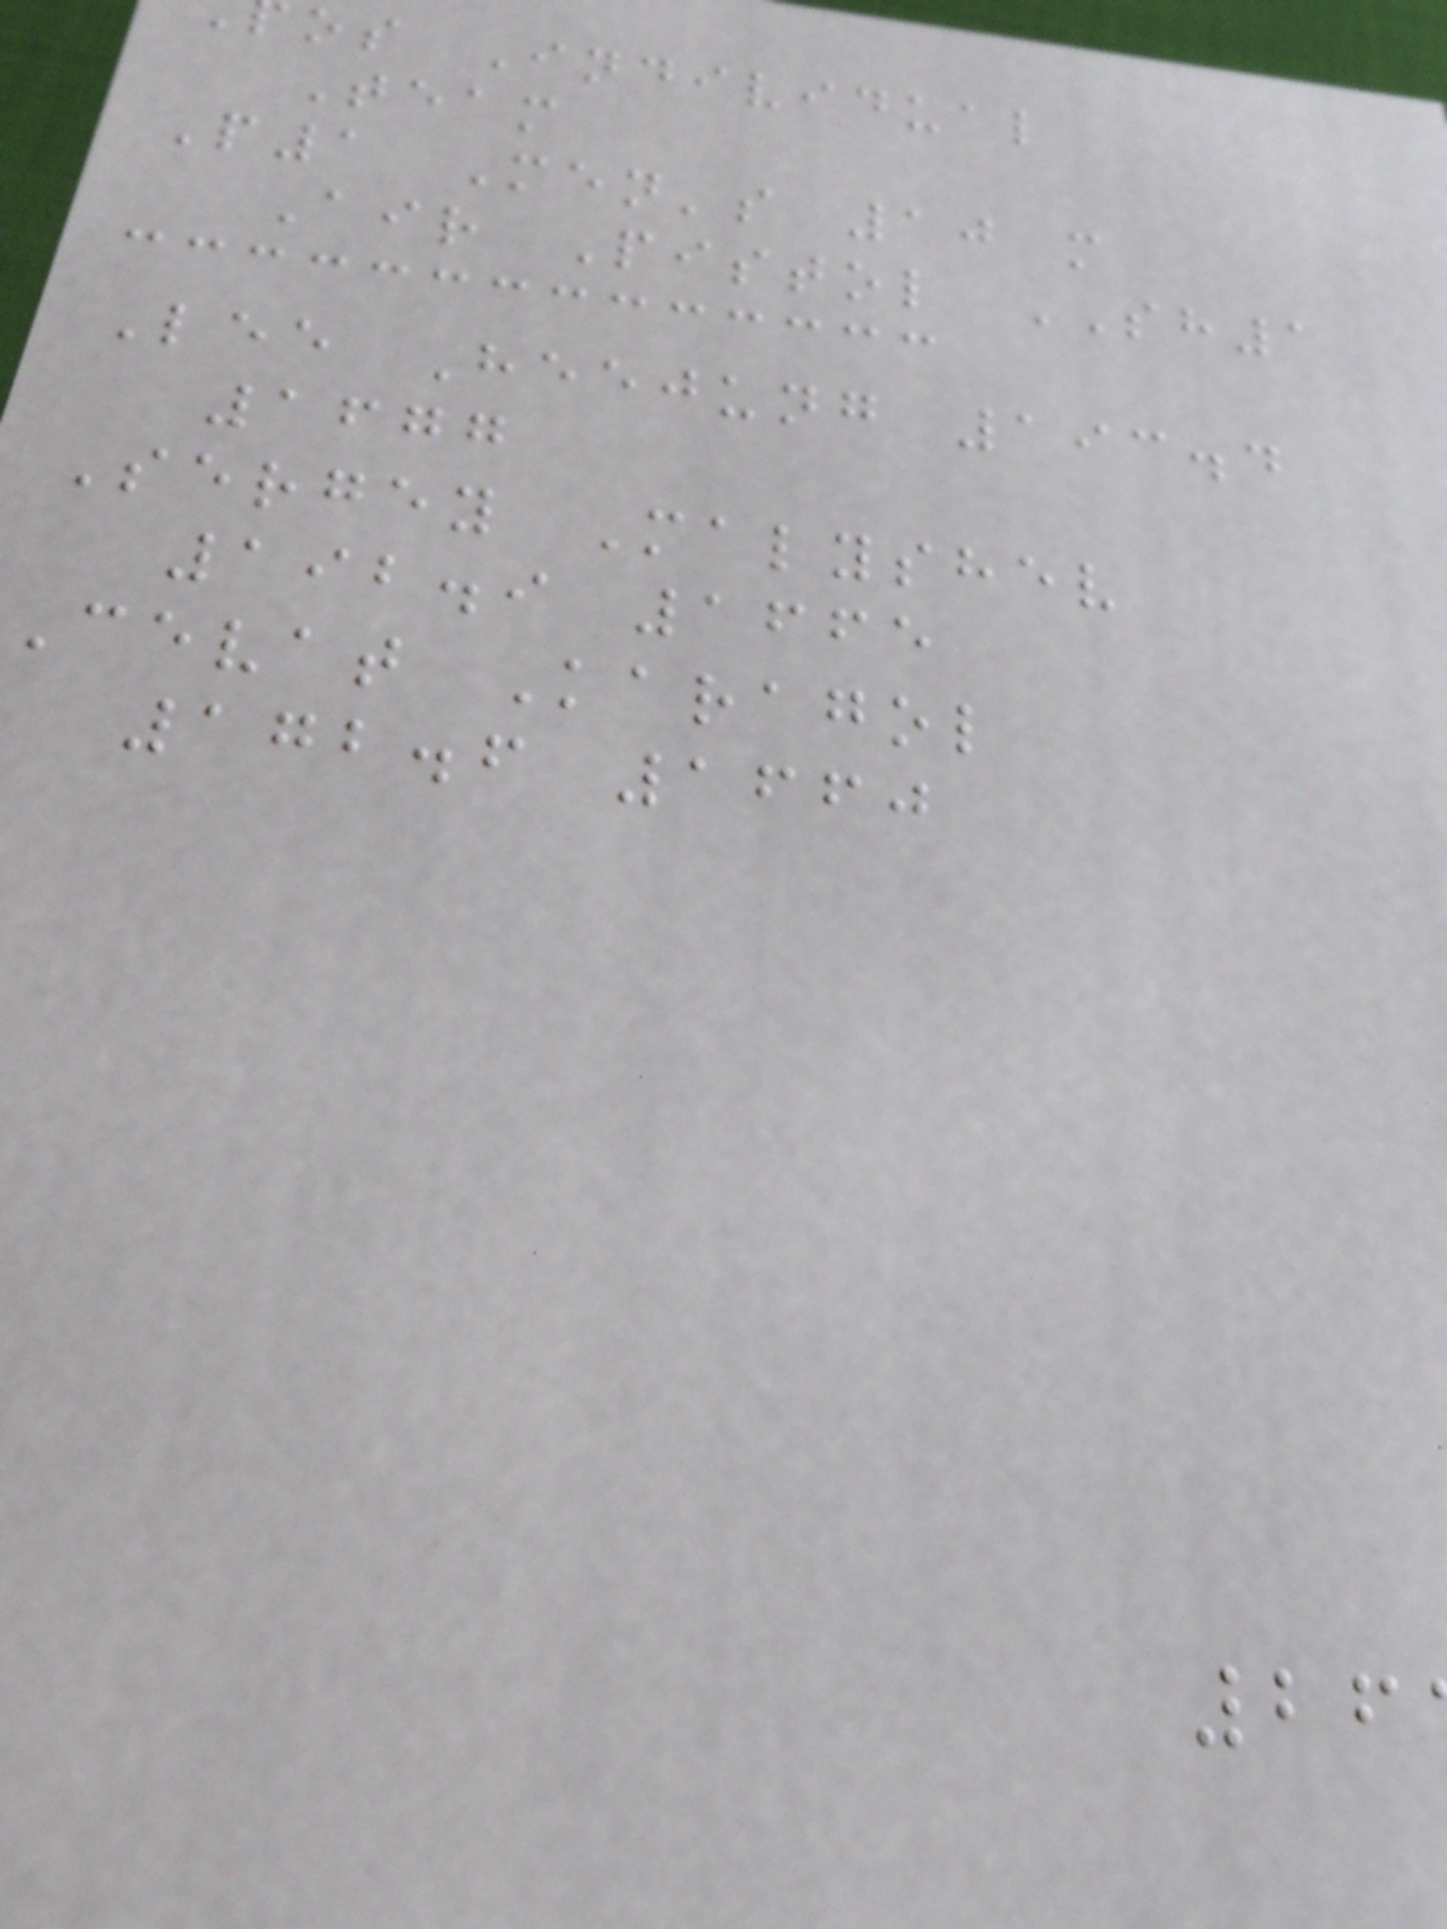os Individual
Team
P1 Men's 10 m
Air Pistol SH1
Lee Heejung 193.4
1677
Sergey Malyshev
192.9 1665
Cevat Karagol
172.6 1660
